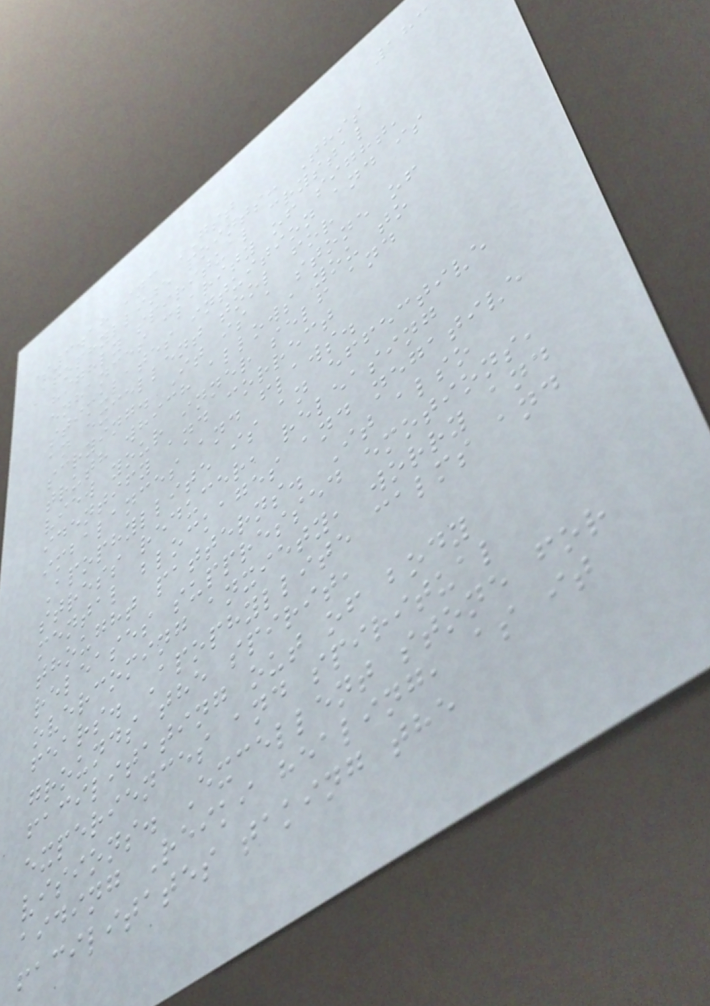183
$3.18 inc GST
Apophyllite points: This
highly spiritual crystal
enhances clarity of sight,
stimulates intuition and is
an excellent tool for
scrying. It is a stone of
truth which allows you to
view your inner self and
identify and correct
imbalances and flaws.
Apophyllite is an effective
stress reducer, releasing
mental blockages and negative
thought patterns. It also
releases suppressed emotions,
overcoming anxiety, worry and
fears. Apophyllite calms and
grounds the spirit,
facilitating out of body
experiences and spiritual
visions. Excellent stone for
aiding Reiki healing, as it
facilitates taking the
